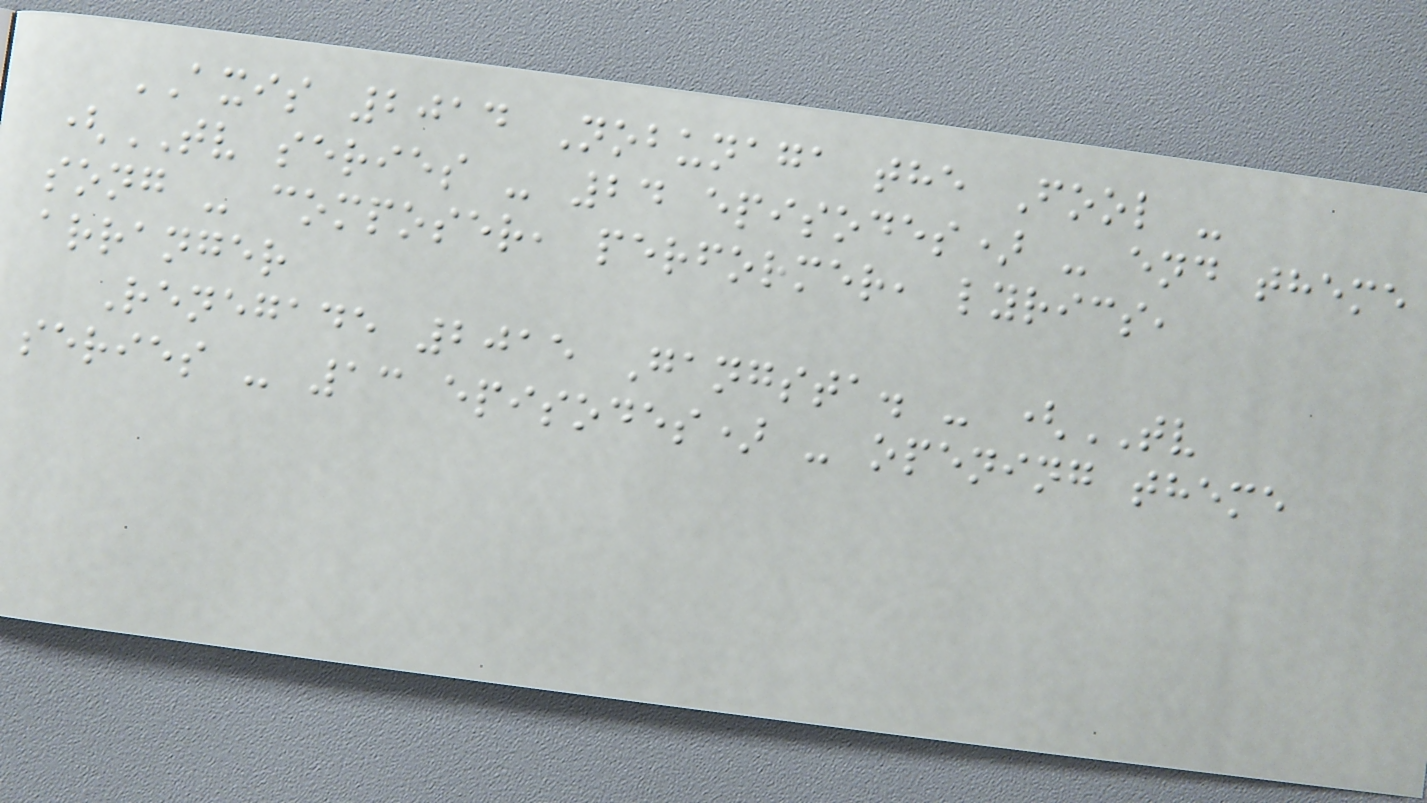AXIS 2014 Nobunaga the Fool -
(TV series - 24 episodes) - end theme
song - composer, performer, lyrics,
arranger
Renegade 2015 Gangsta. - (TV
series - 13 episodes) - opening theme
